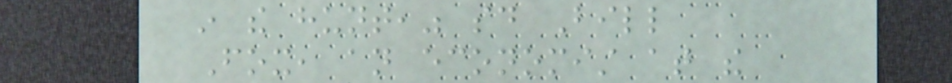in the hunt," said Bill
Fox, an economist at the
